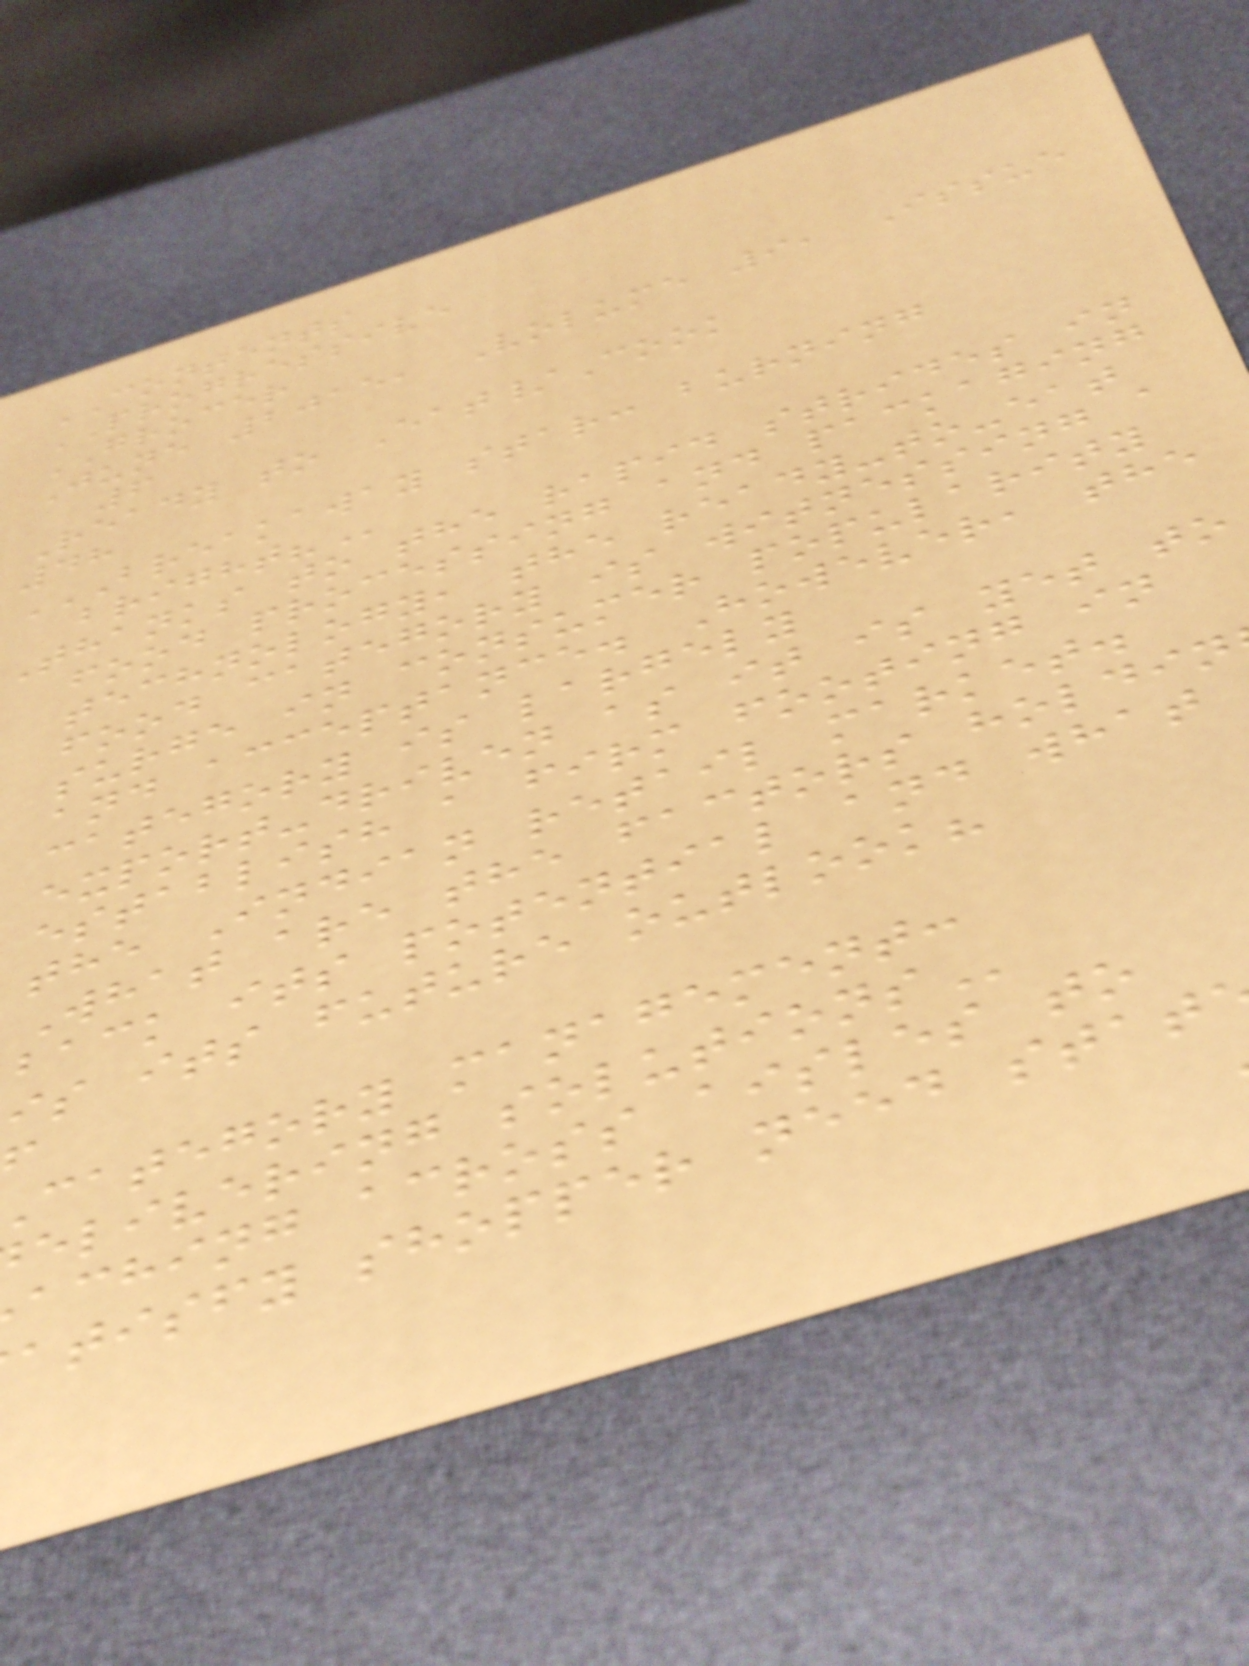CONTENTS
PROGRESSIVE
GROCER
June 2015, Volume 9, Issue
6
Ready to Eat/Cook
48
BREAKAWAY STAR: BURNING
Thanks to the rapid strides in
food processing and packaging
technology, the ready-to-eat
food category is witnessing a
surge in consumer popularity
and acceptance. However, the
category is largely
export-driven as it is yet to
establish a firm footing in
the Indian retail market.
What are the factors holdin
back its potential and what
is its future outlook?
category management:
elivering
aching across aisles to
atisfy shopper need stat
